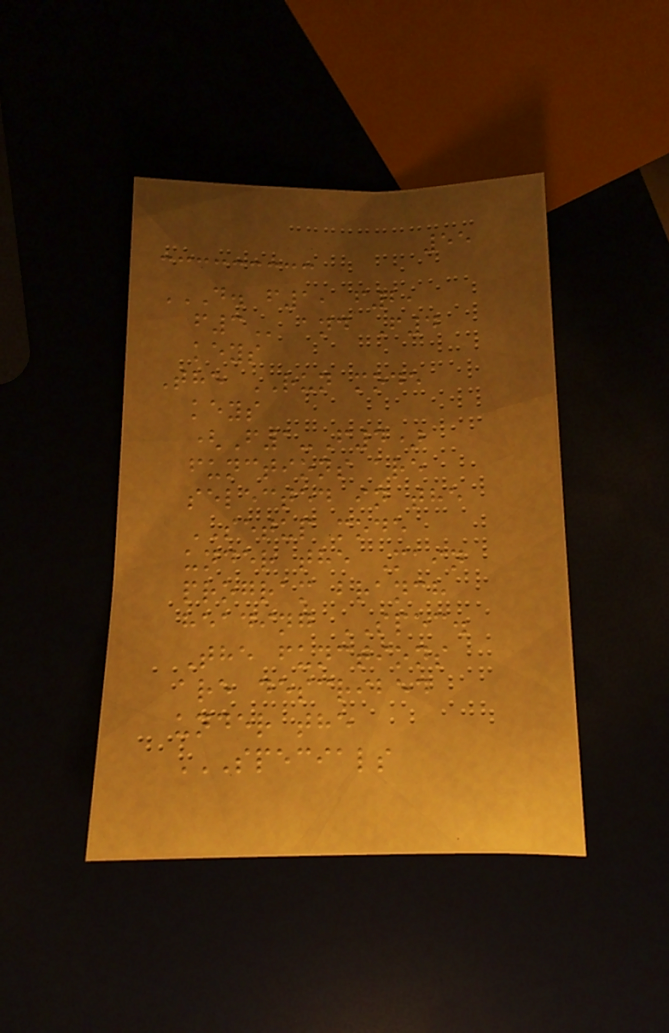55
D. F1, F2,
F3 and F4
keys
The RUN mode
keys
(F1-F4)
functions are
selected in the
SETUP mode
under the Main
program branch
heading SPEC.
The functions
are described
under the
SPECIALS
